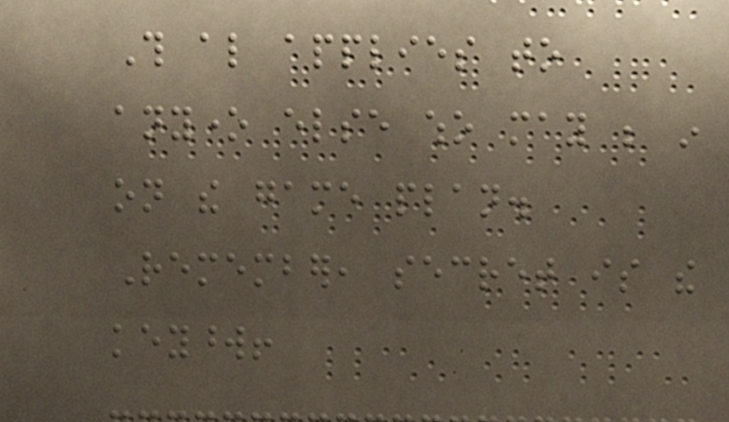This also applies to
anyone else who may be in
on the game plan.
Remember, secret is the
keyword!
